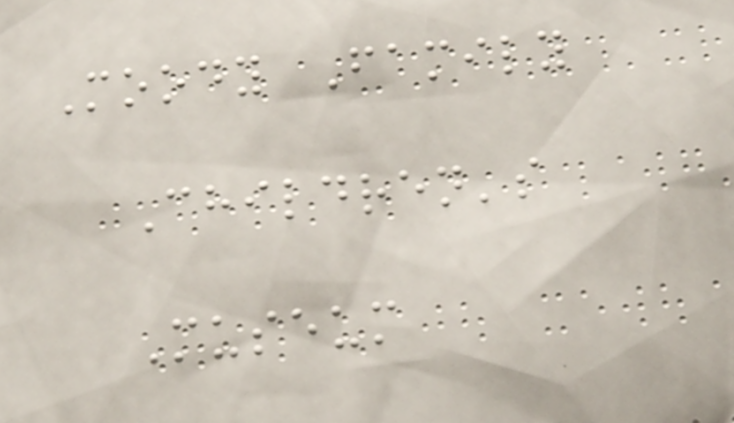Moody Family
Children's
Museum
